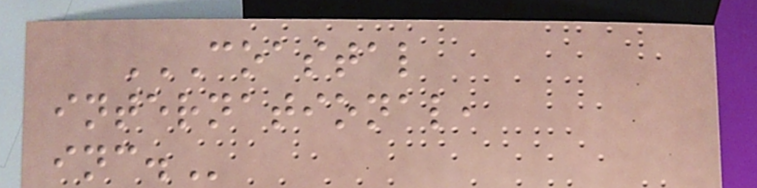COASTAL
INTERNATIONAL,
INC.
